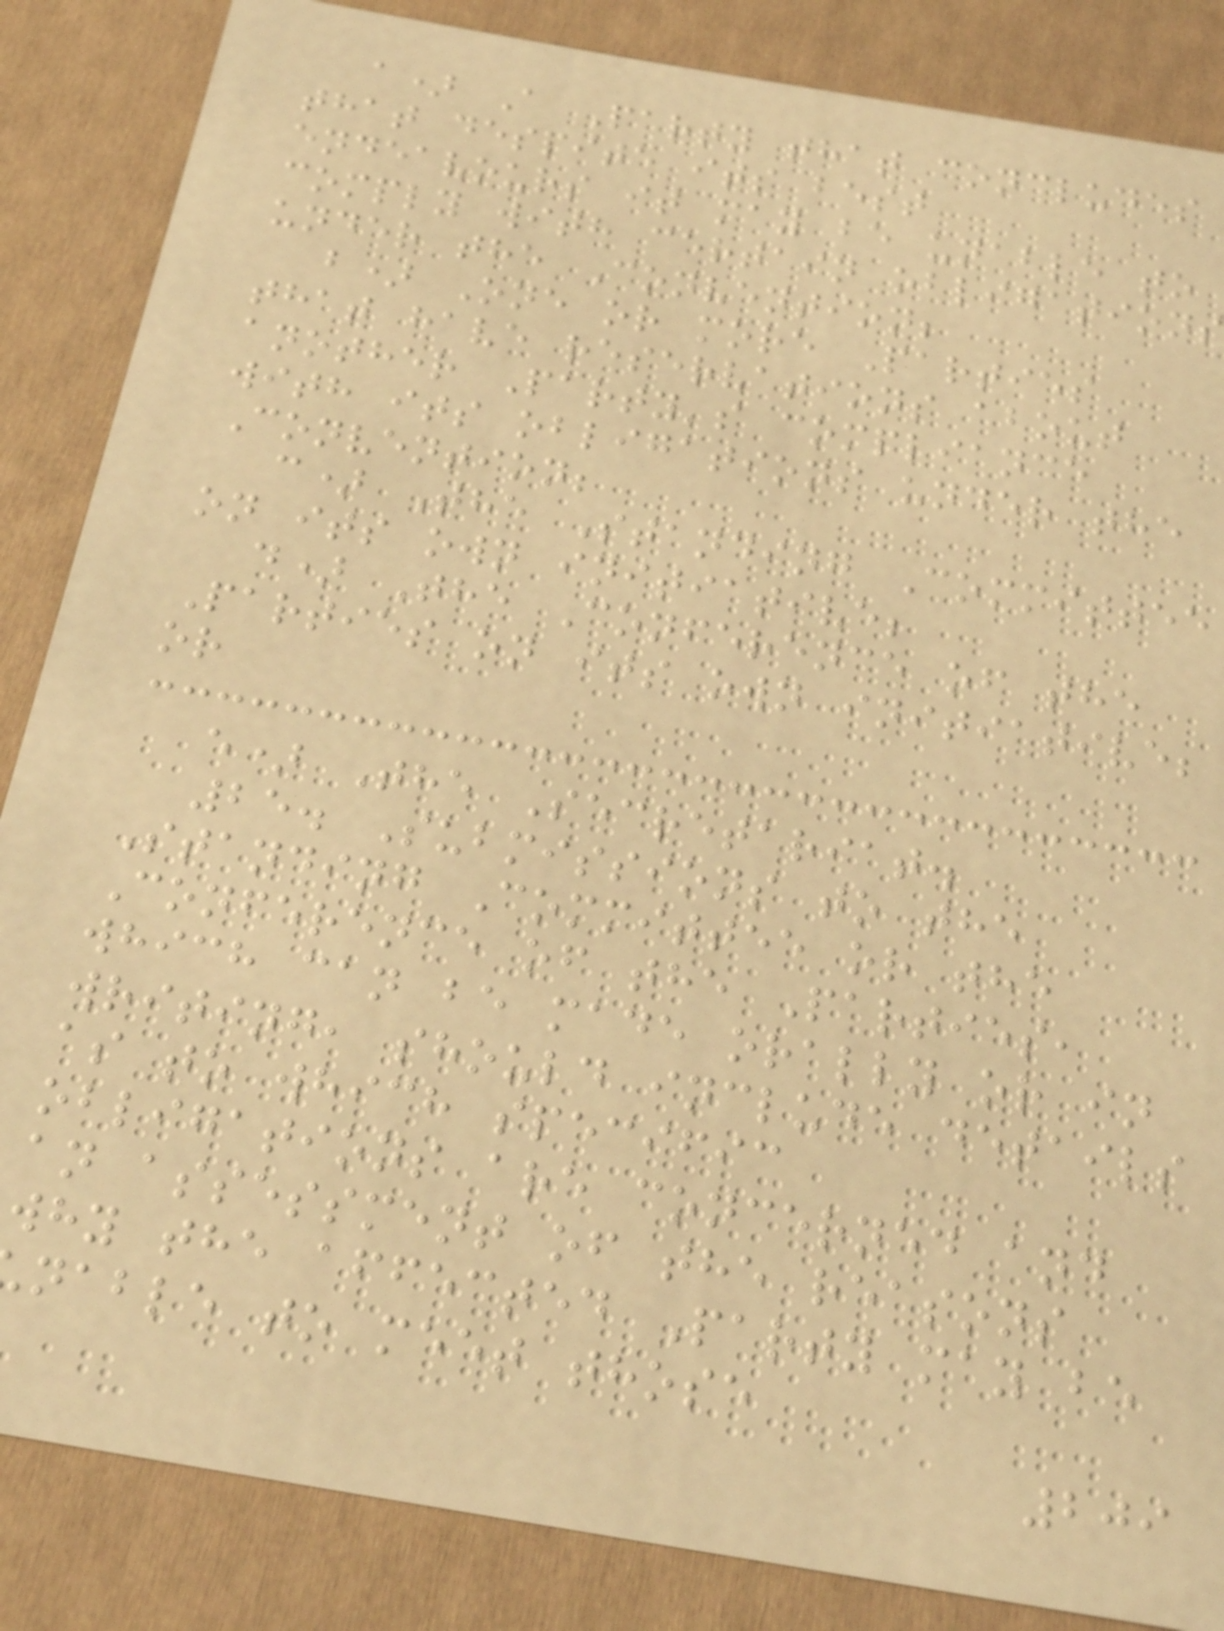a) A Party that concludes
that despite its best
endeavours it may be unable to
comply with certain obligations
under the Convention;
b) One or more Parties
that have reservations about
another Party's compliance
with its obligations under the
Convention;
c) The Standing Committee
on its own initiative;
d) The Conference of the
Parties on its own initiative;
or
e) The Secretariat.
25. Submissions to the
Standing Committee or the
Conference of the Parties,
which can be made orally or in
writing, should include details
as to which specific
obligations are concerned and
an assessment of the reasons
why the affected Party may be
nable to meet those
209
